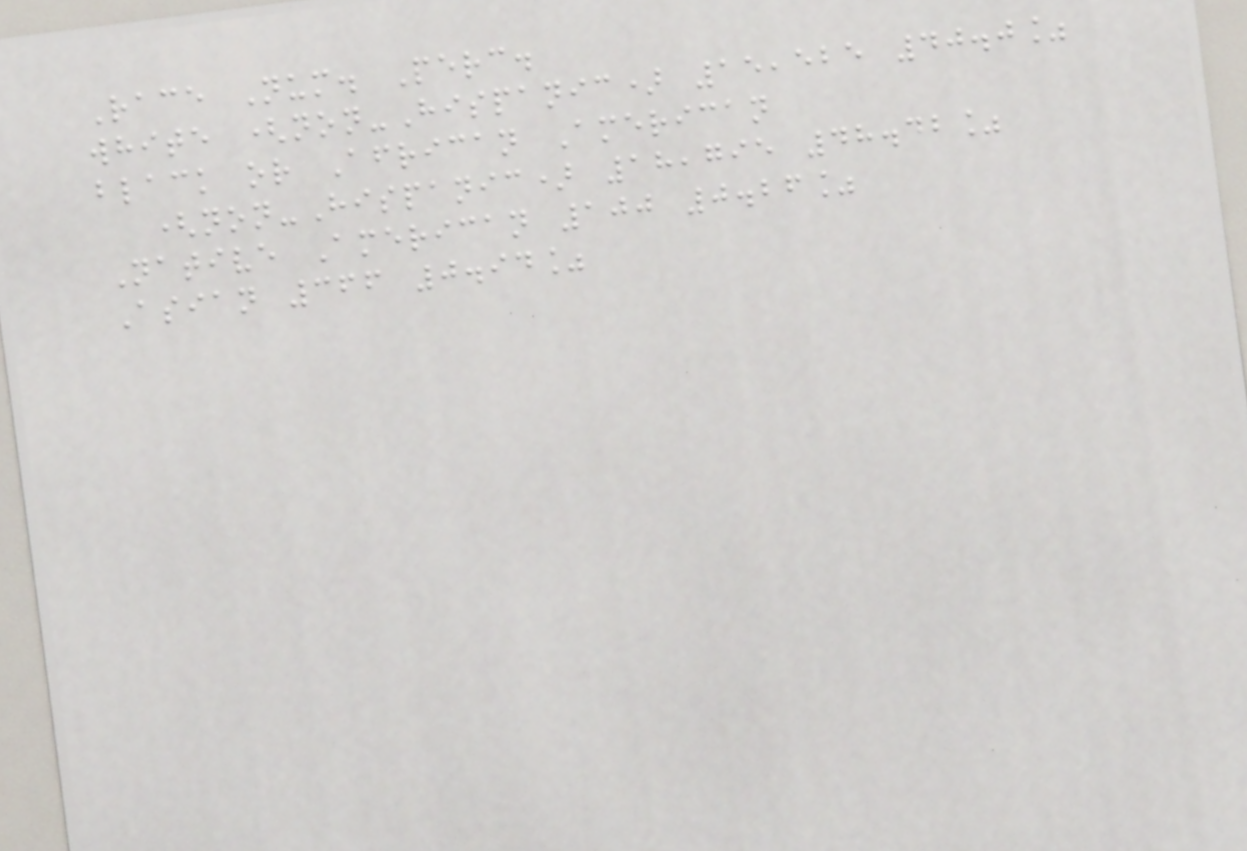Race Num. Perc.
white (non-Hispanic) 15,525 40.0%
black or African American
(non-Hispanic) 18,795 48.42%
Native American 100 0.26%
Asian 366 0.94%
